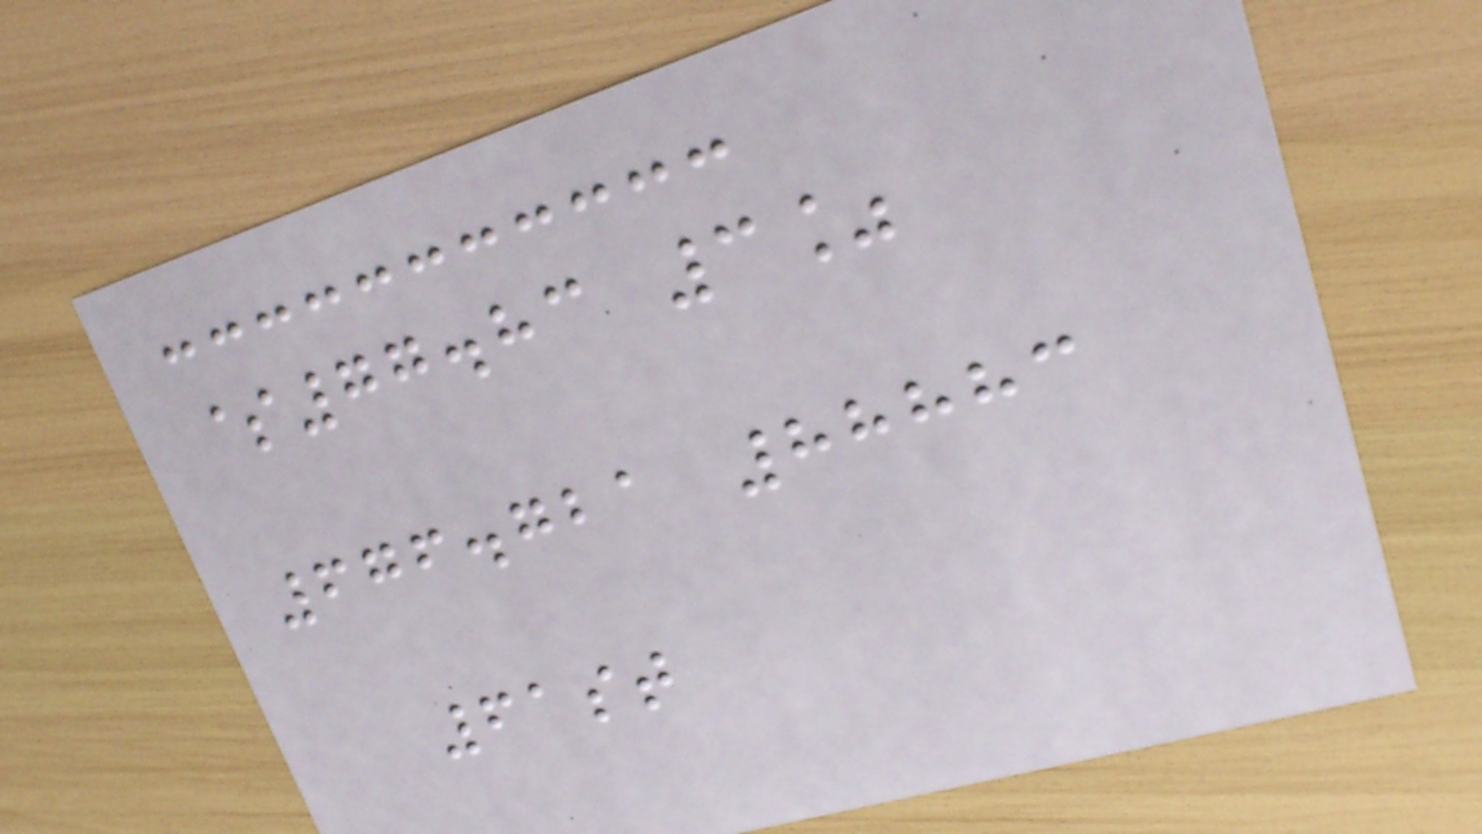$77.83 3%
676.721 88883
61st
